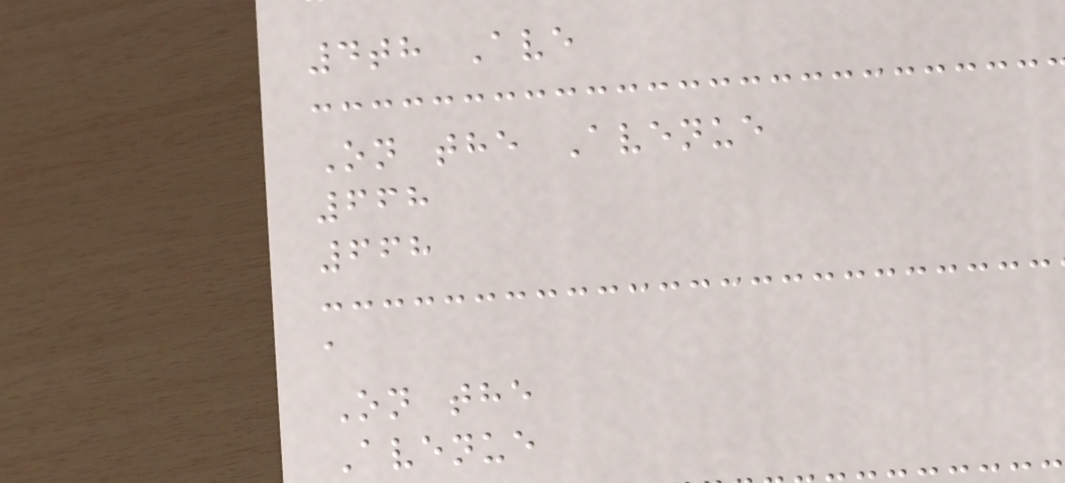4th Ave
On the Avenue
668
668
a
On the
Avenue
